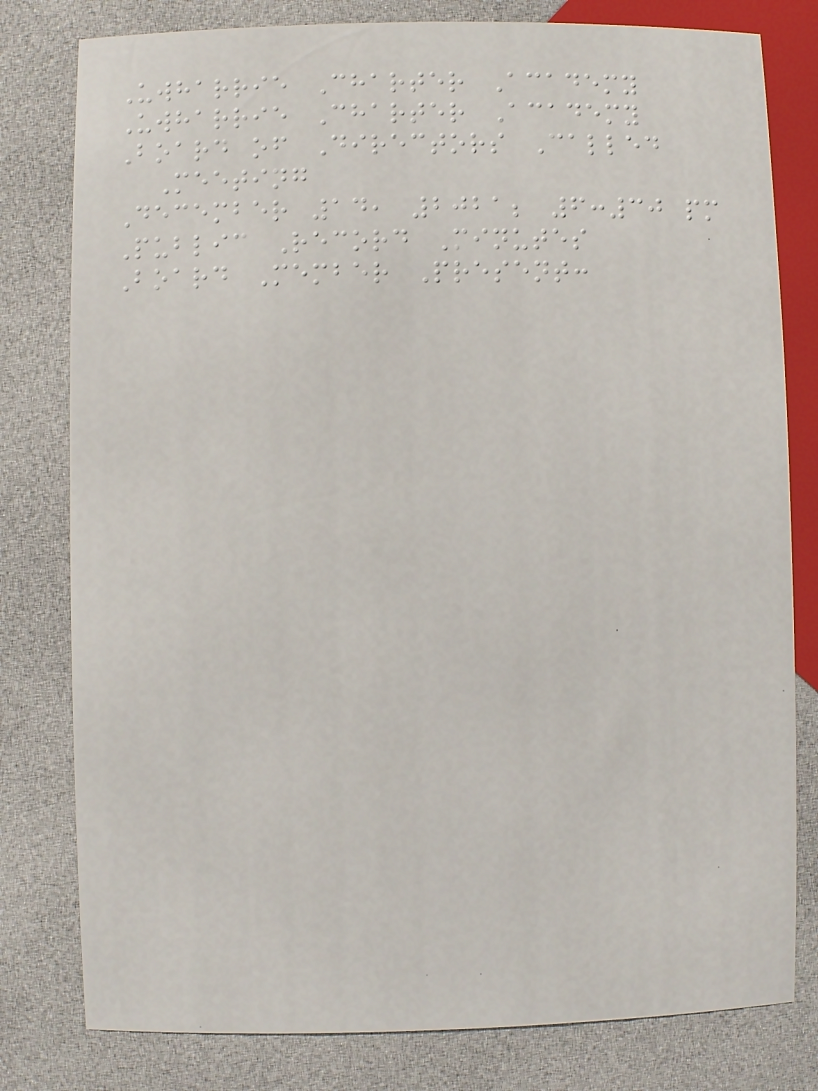Uwharrie Charter Academy
Uwharrie Charter Academy
Board of Directors Called
Meeting
December 14, 2021; 6:30 pm
Public Record Minutes
Board Member Present:
